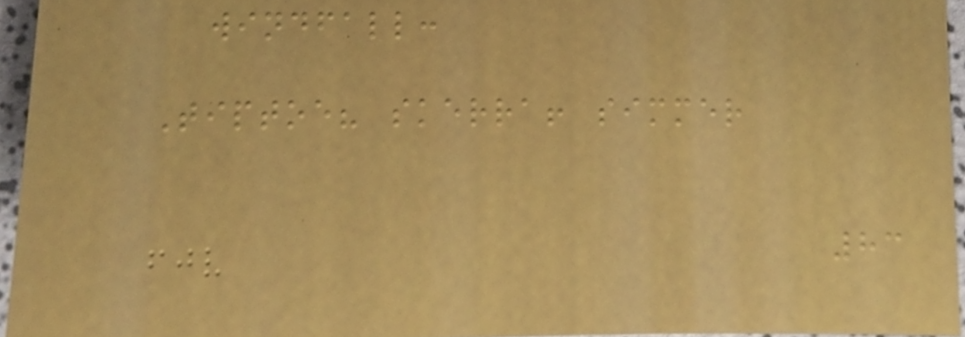windfall:
Tiptoe? skerra! simmer
83
